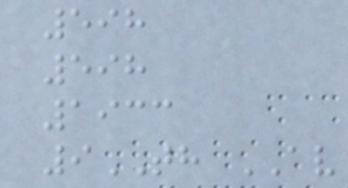598
598
1933
9TH AV
